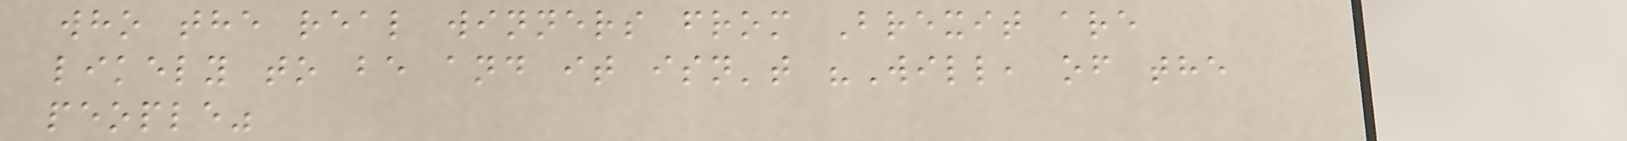who the real winners from Brexit are
likely to be and it isn't "Will, of the
people"
